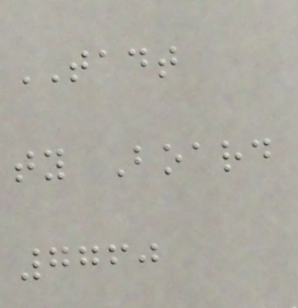TADT
ty Board
7760
